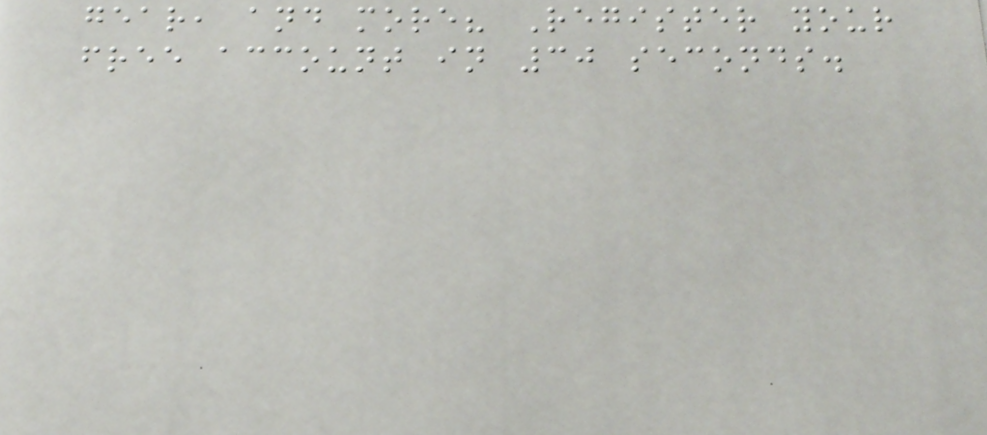gear, and more? Register your
free account in 30 seconds.
